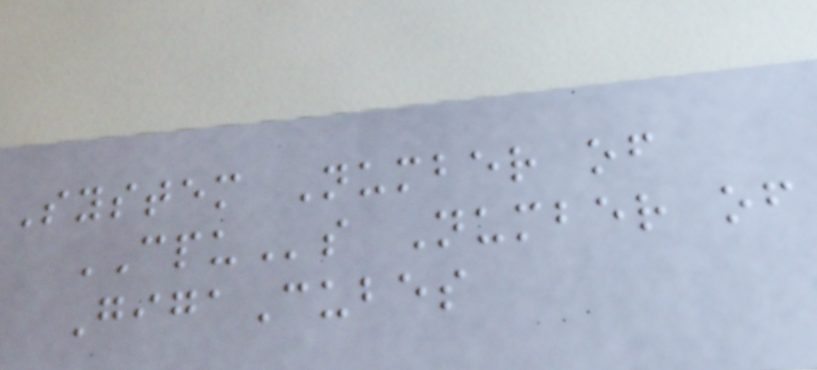System Number of
CPUs Number of
GigaCubes
